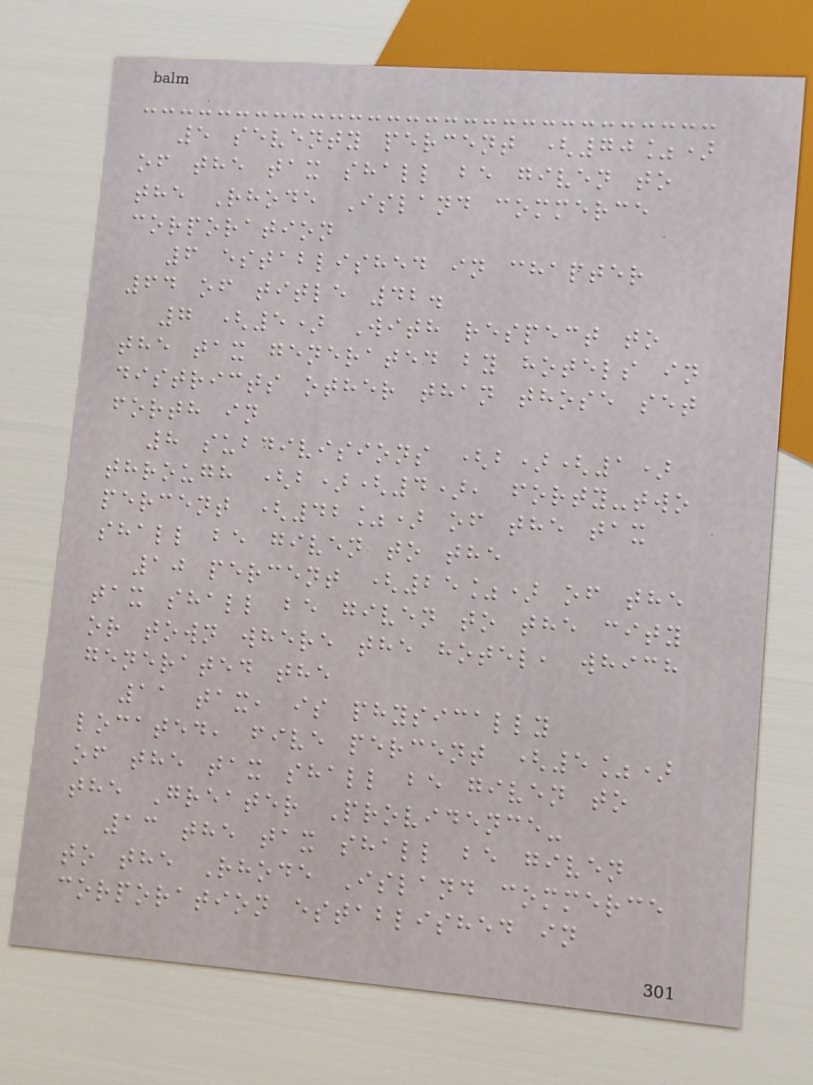5 seventy percent (70%)
of the tax shall be given to
the Rhode Island commerce
corporation
6 established in chapter
64 of title 42.
7 (5) With respect to
the tax generated by hotels in
districts other than those set
forth in
8 subdivisions (b)(1)
through (b)(4), forty-two
percent (42%) of the tax
shall be given to the
10 percent (25%) of the
tax shall be given to the city
or town where the hotel, which
generated the
11 tax, is physically
located, five percent (5%)
of the tax shall be given to
the Greater Providence-
13 the tax shall be given
to the Rhode Island commerce
corporation established in
